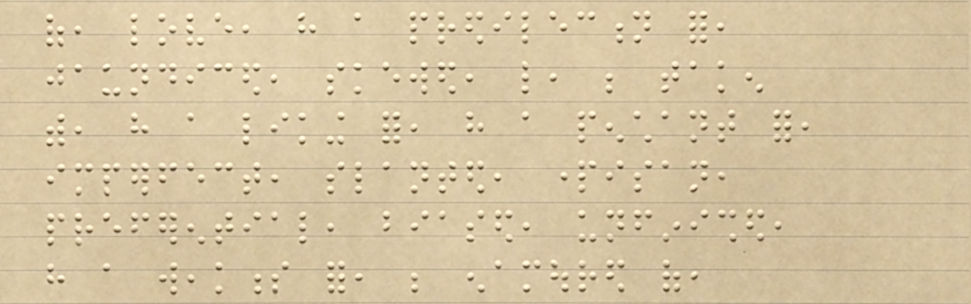of, love, have a predilection for,
jaundiced, skewed, like, be taken
with, have a liking for, have a penchant for,
imperfect, slanted, partisan,
preferential, biased, unfinished,
have a weakness for, be enamoured of,
